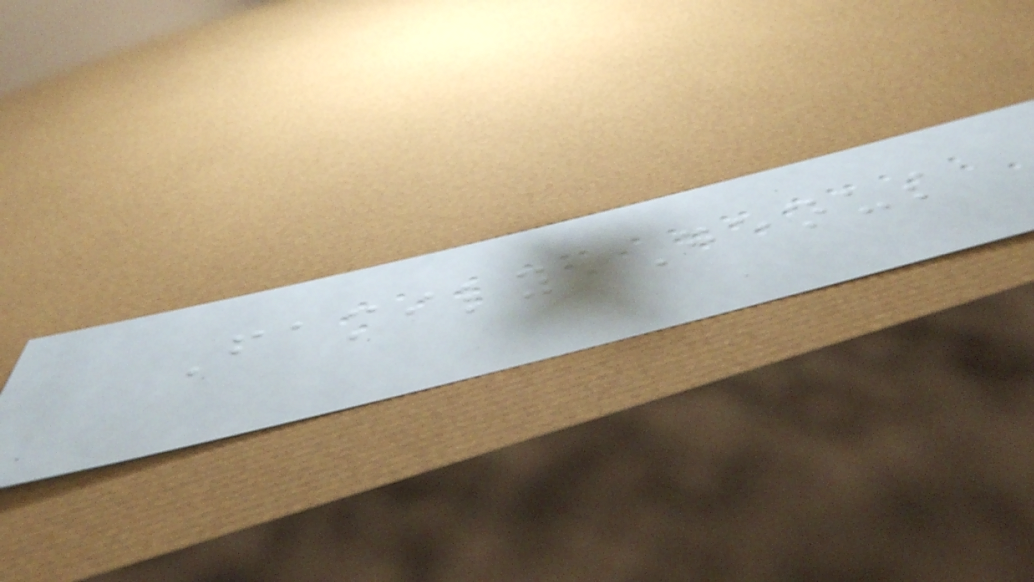Family Genus
